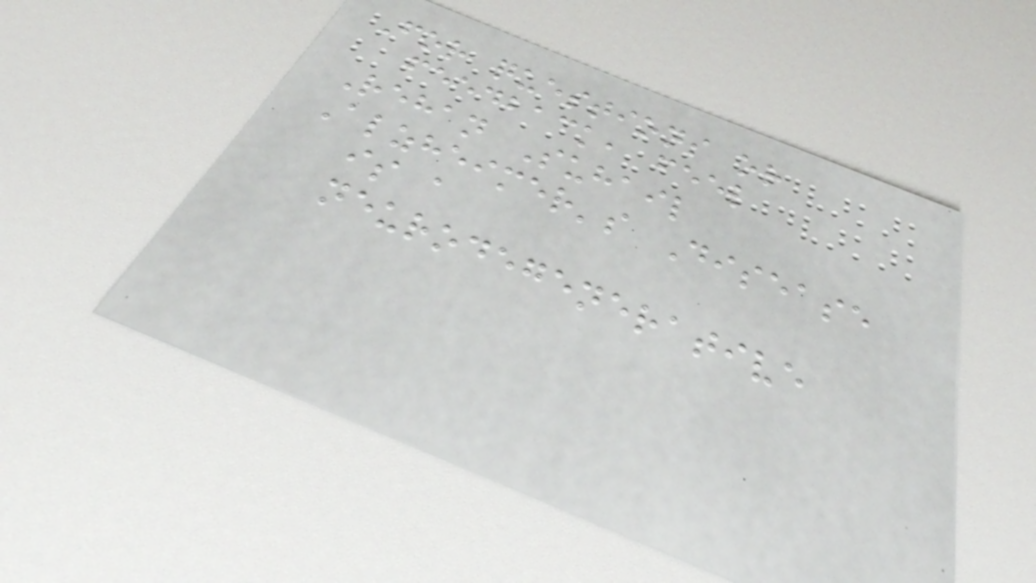For questions or
feedback, feel
Rehan Suhail
Alzheimer's Disease
is a
neurodegenerative
